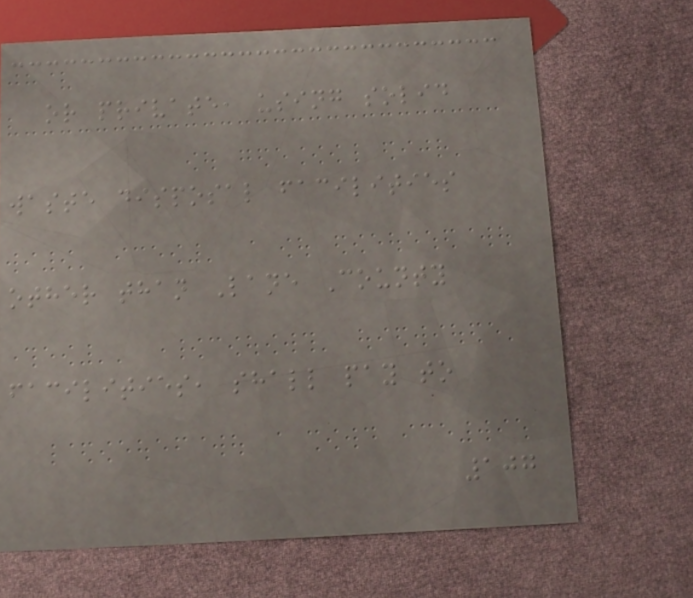or private, using solid
waste disposal facilities
other than Lane County
facilities, shall pay to
107
